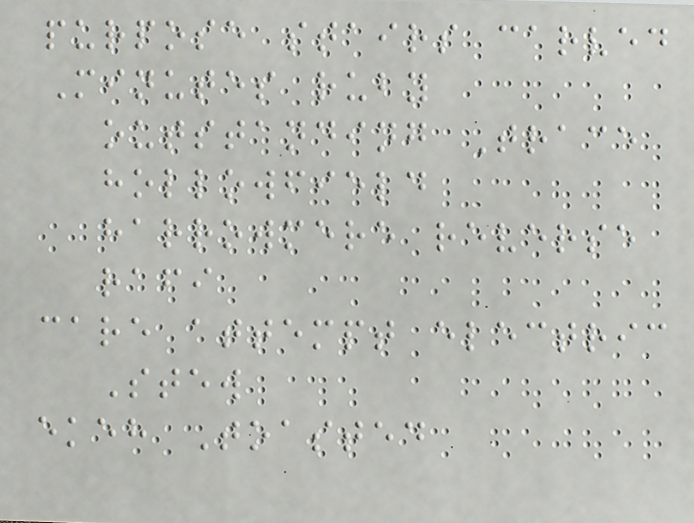purpose stairs carved
Minutes ruby
outstanding Trace
hollowfield
harrowmere reverse
rafi
care attempt electric
Stew
ekeh Toasted
